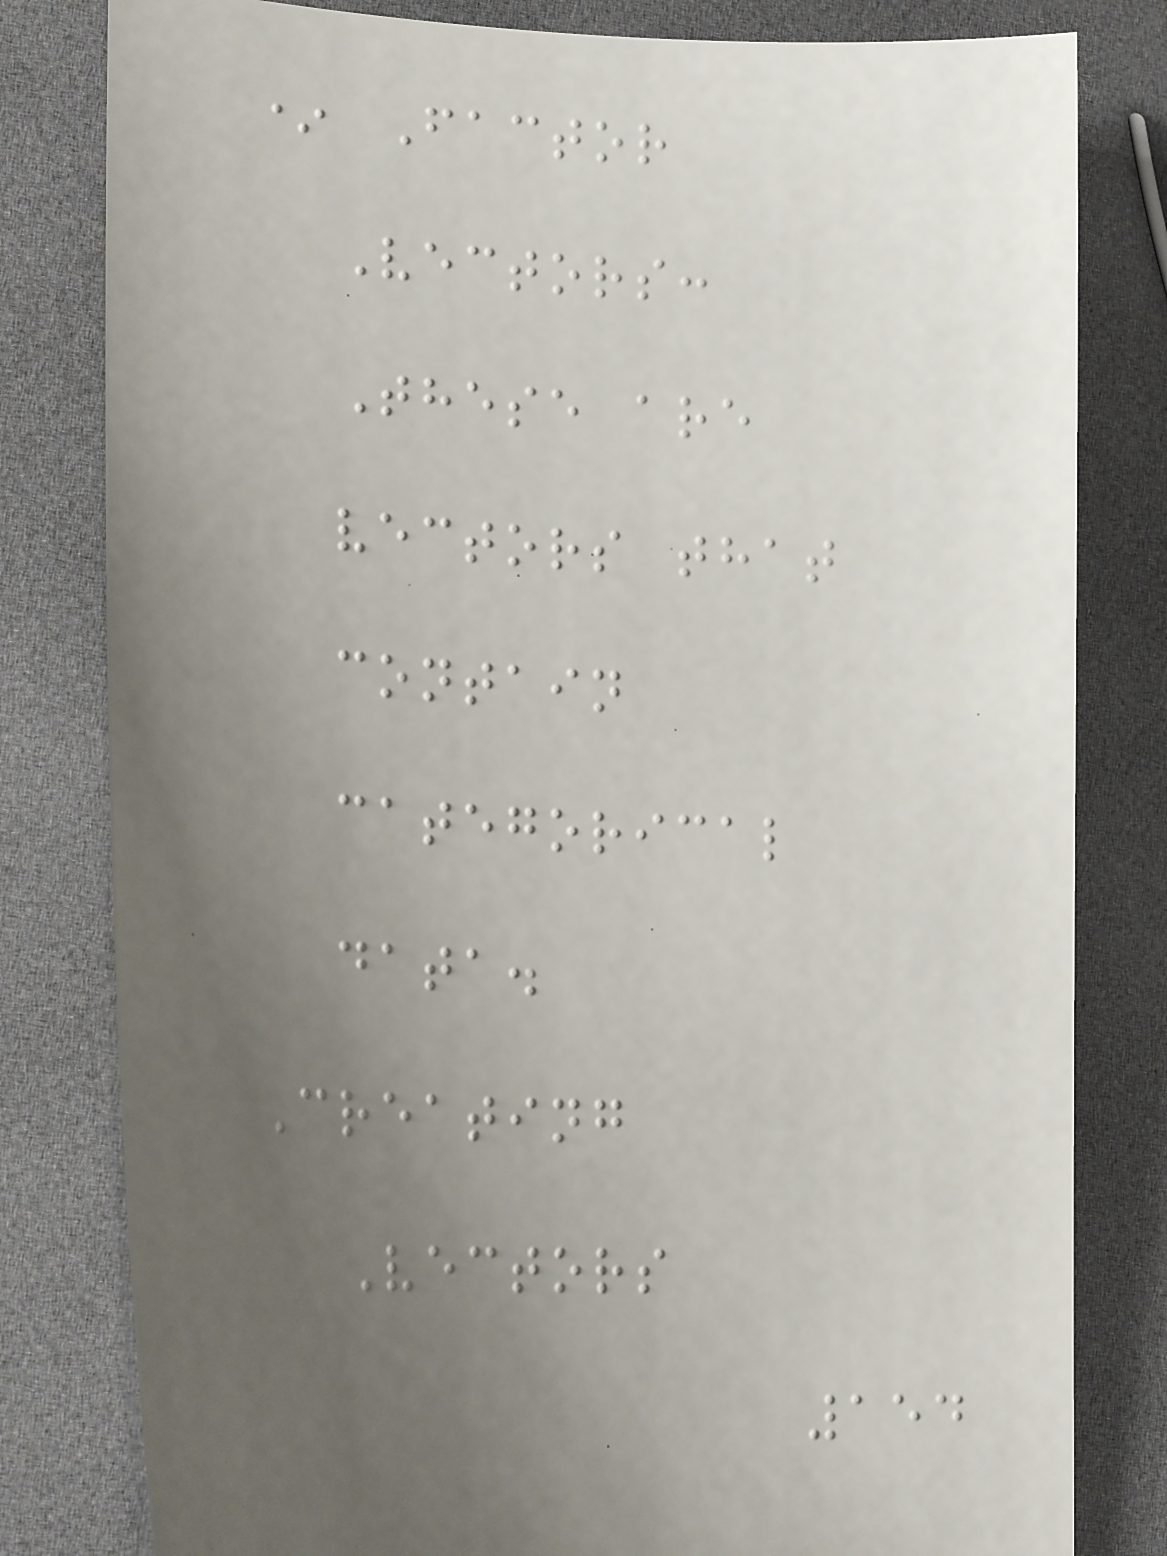* Factor
Vectors:
These are
vectors that
contain
categorical
data.
Creating
Vectors
154
